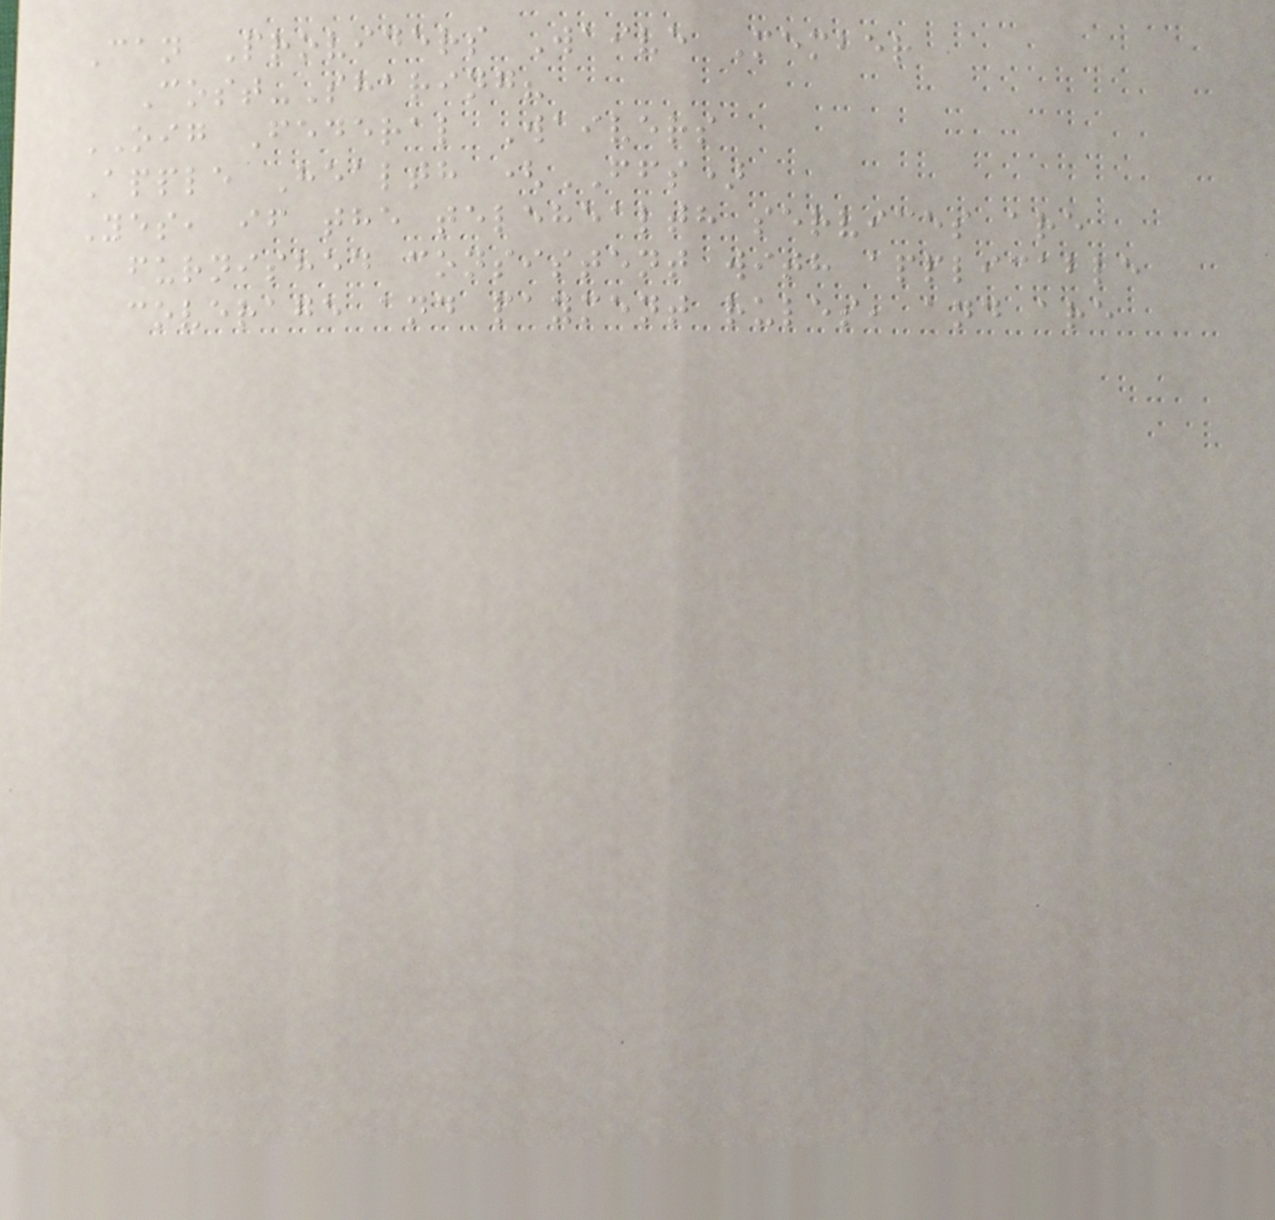Can Providers Waive Member
Cost-Sharing?
OIG Federal Waivers
Apple Health (FFS)
Yes, if the telehealth services are
furnished consistent with applicable
coverage and payment rules, and are
